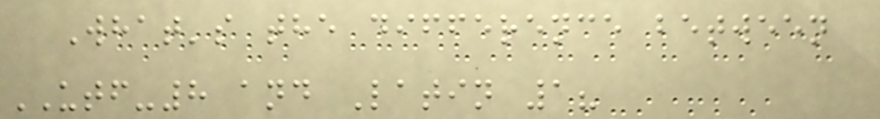What's the difference between
UTF-8 and Latin 1?
